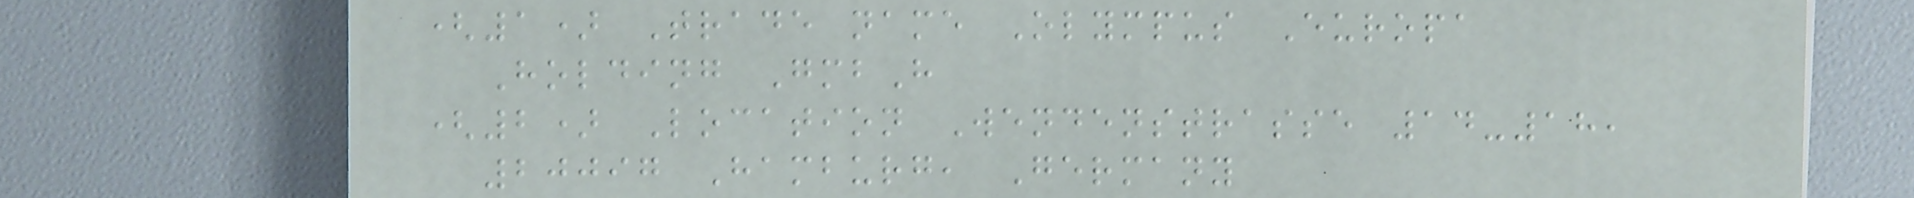(1) Trade name Olympus Europa
Holding GmbH
(2) Location Wendenstrasse 14-18,
20097 Hamburg, Germany
